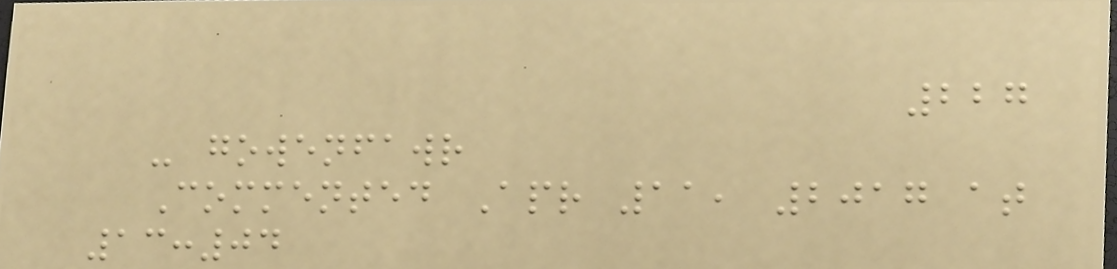227
- gowenfawr
Commented Apr 11, 2017 at
13:04
